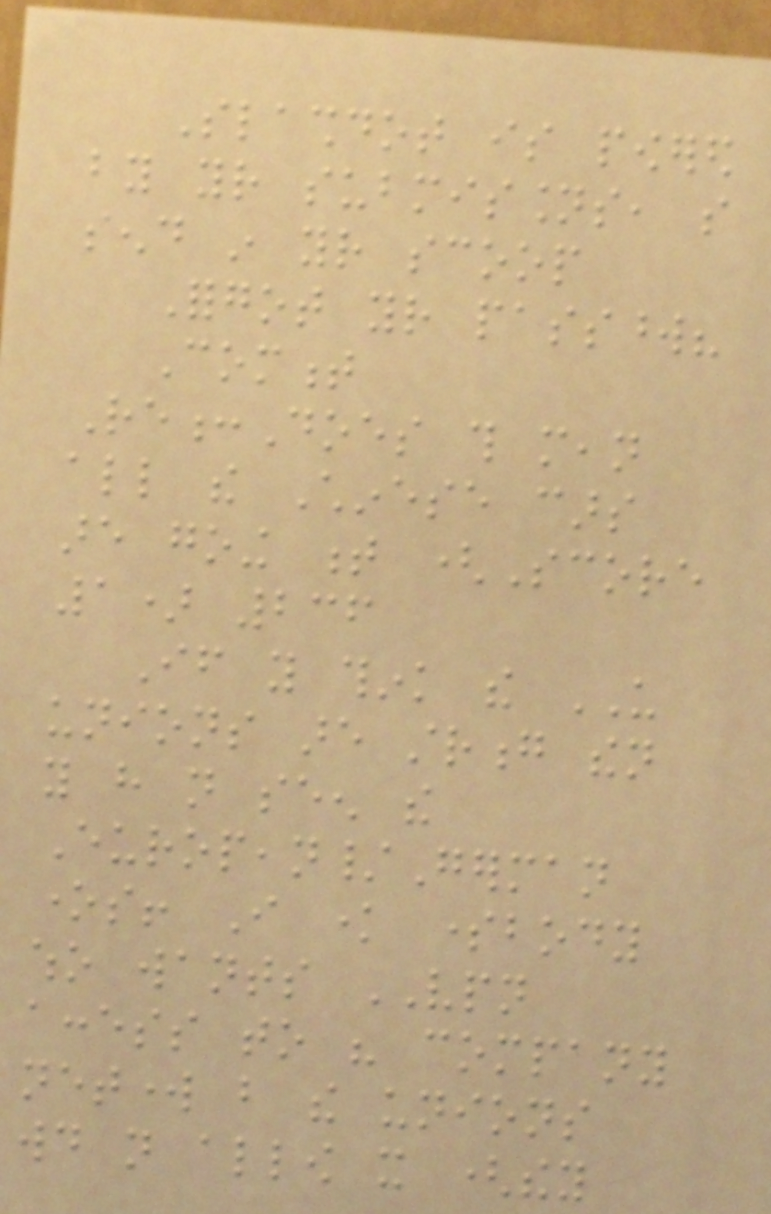Slashdot is powered
by your submissions, so
send in your scoop
Forgot your password?
Comment
Re:Does this mean
all the Chinese cars
are going t (Score
1) 236
If you think the US
unions are strong then
you have not seen the
European/German
ones! I know somebody
who wants VPN
access to his company
network but the unions
would not allow it (they
